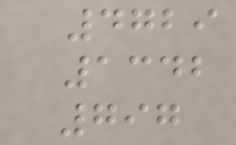4729
1342
797
